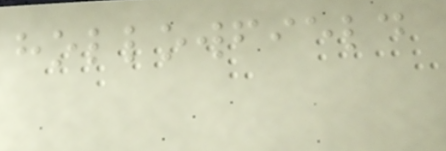hollowfield
